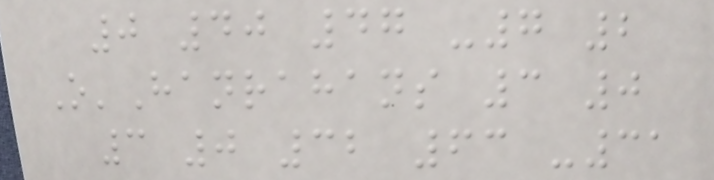0 40 47 -7 2
O'Hanrahans 3 0
3 0 32 63 -31
